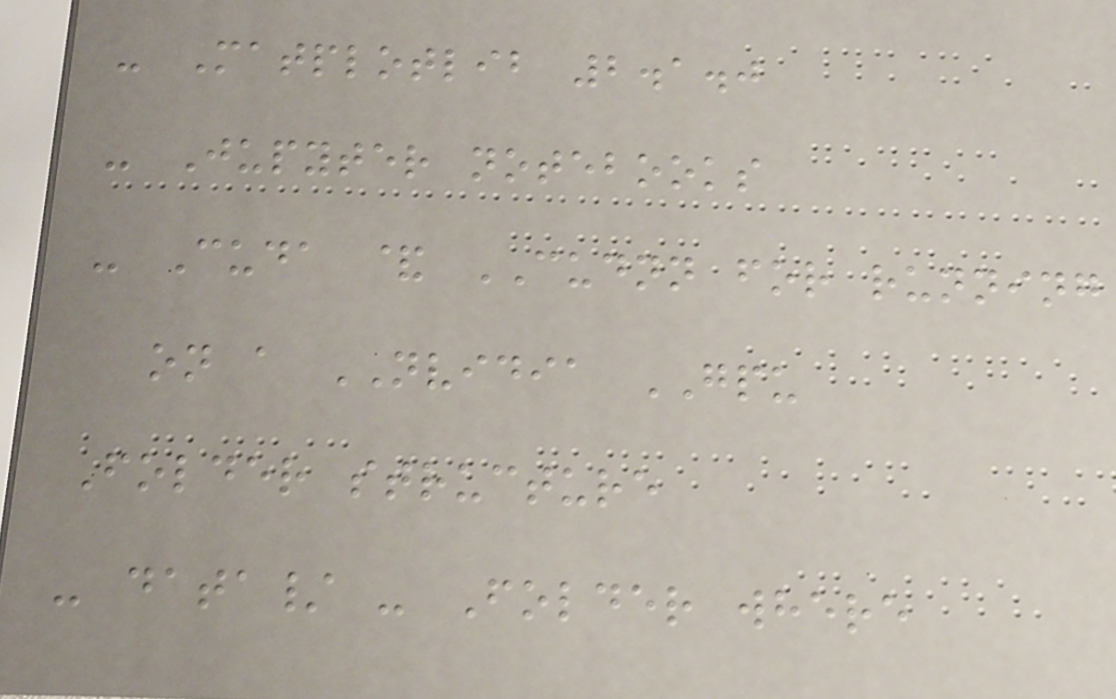- Matplotlib 2.1.0
- Jupyter notebooks
- Cuda & CUDNN for running
on a NVIDIA GPU
Folder structure
- data/ - Folder where
